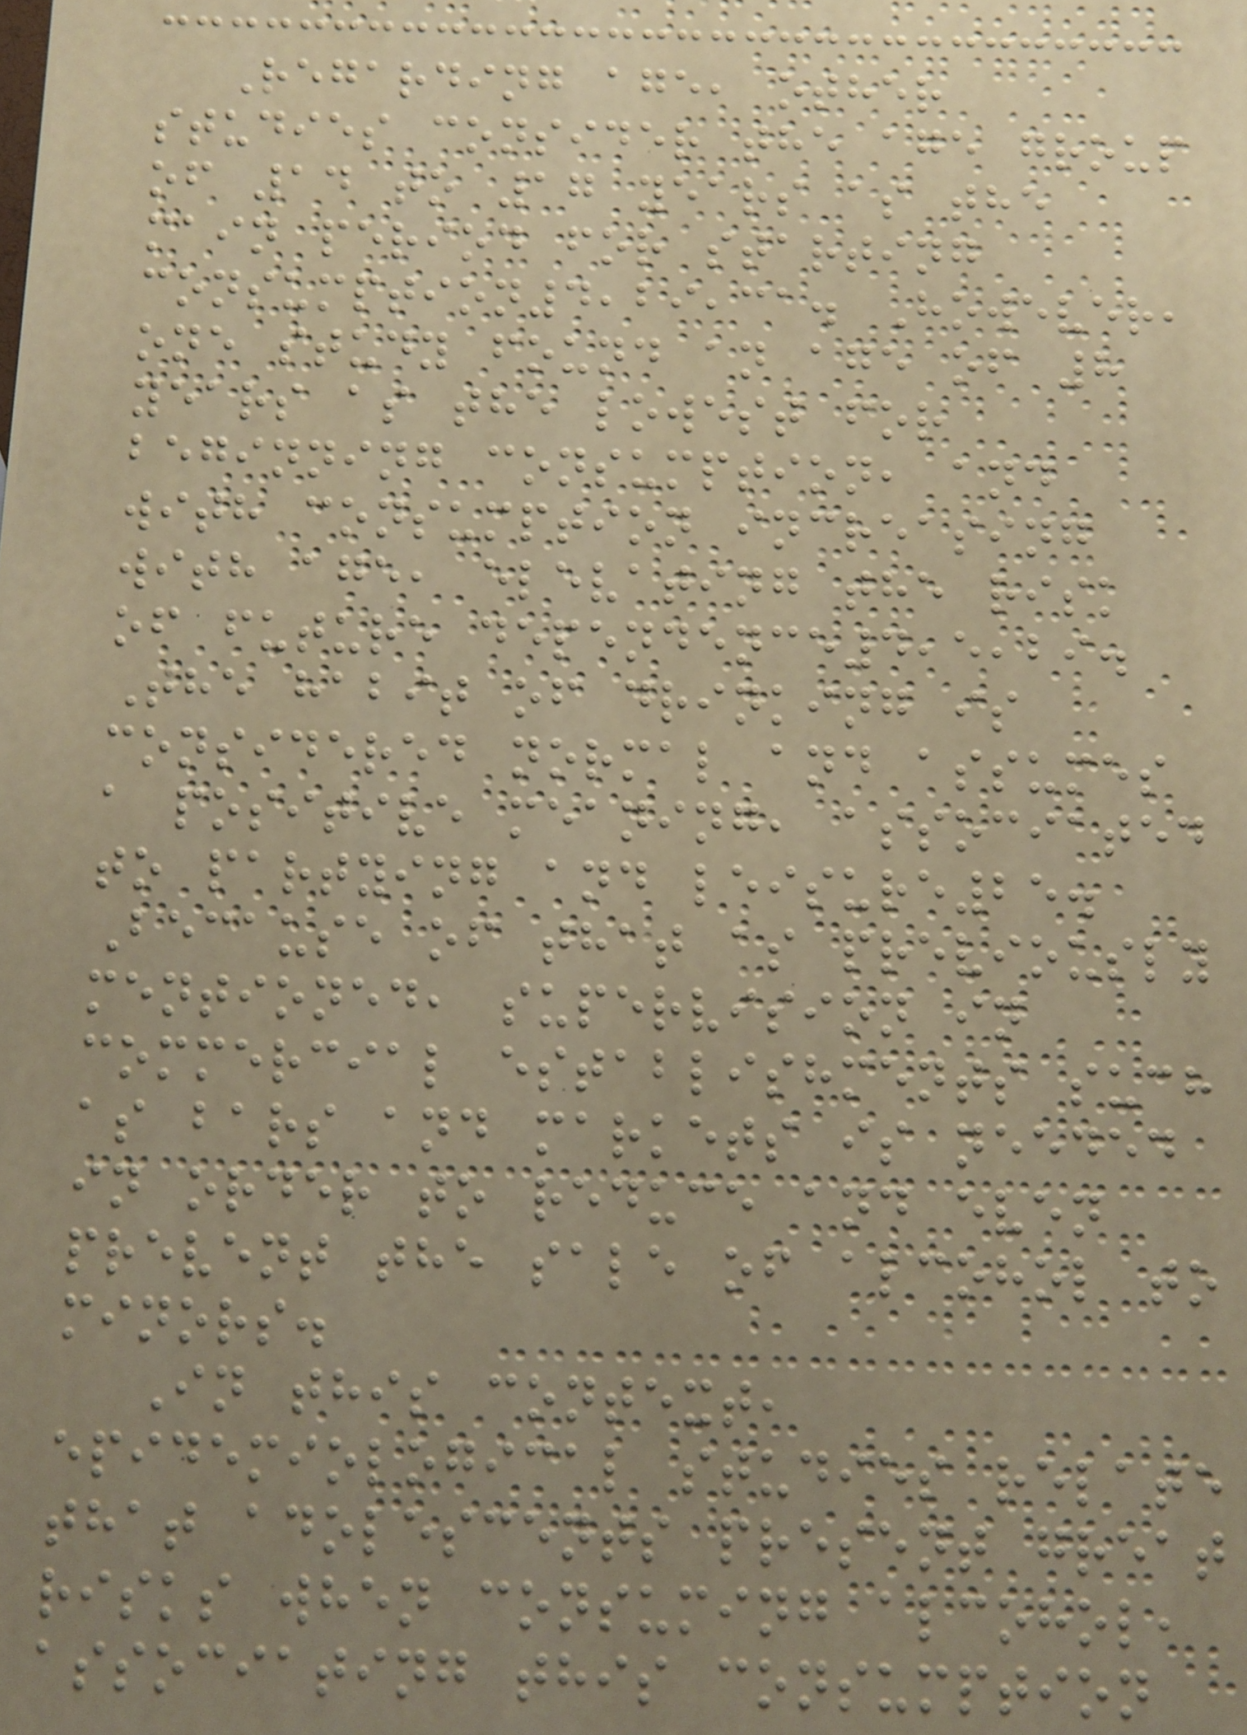Regarding age, other
studies consider the age group
of 14 to 17 years as the
main period for starting
consumption4,29,31. However,
one study found an age of 8
years as the lowest for
beginning consumption, and
with consumption increasing
with age, elevating the risk
of future dependence4,5,29.
The habit of drinking is
considered normal and assumes
a positive meaning, associated
to partying and leisure25.
Because of that as previously
mentioned, supervision in
commercial establishments such
as bars and markets is needed
in order to reduce and even
prevent the sale of alcohol to
minors.
In this context,
epidemiological studies relate
that adolescents present great
risks when consuming alcohol,
associating this consumption
